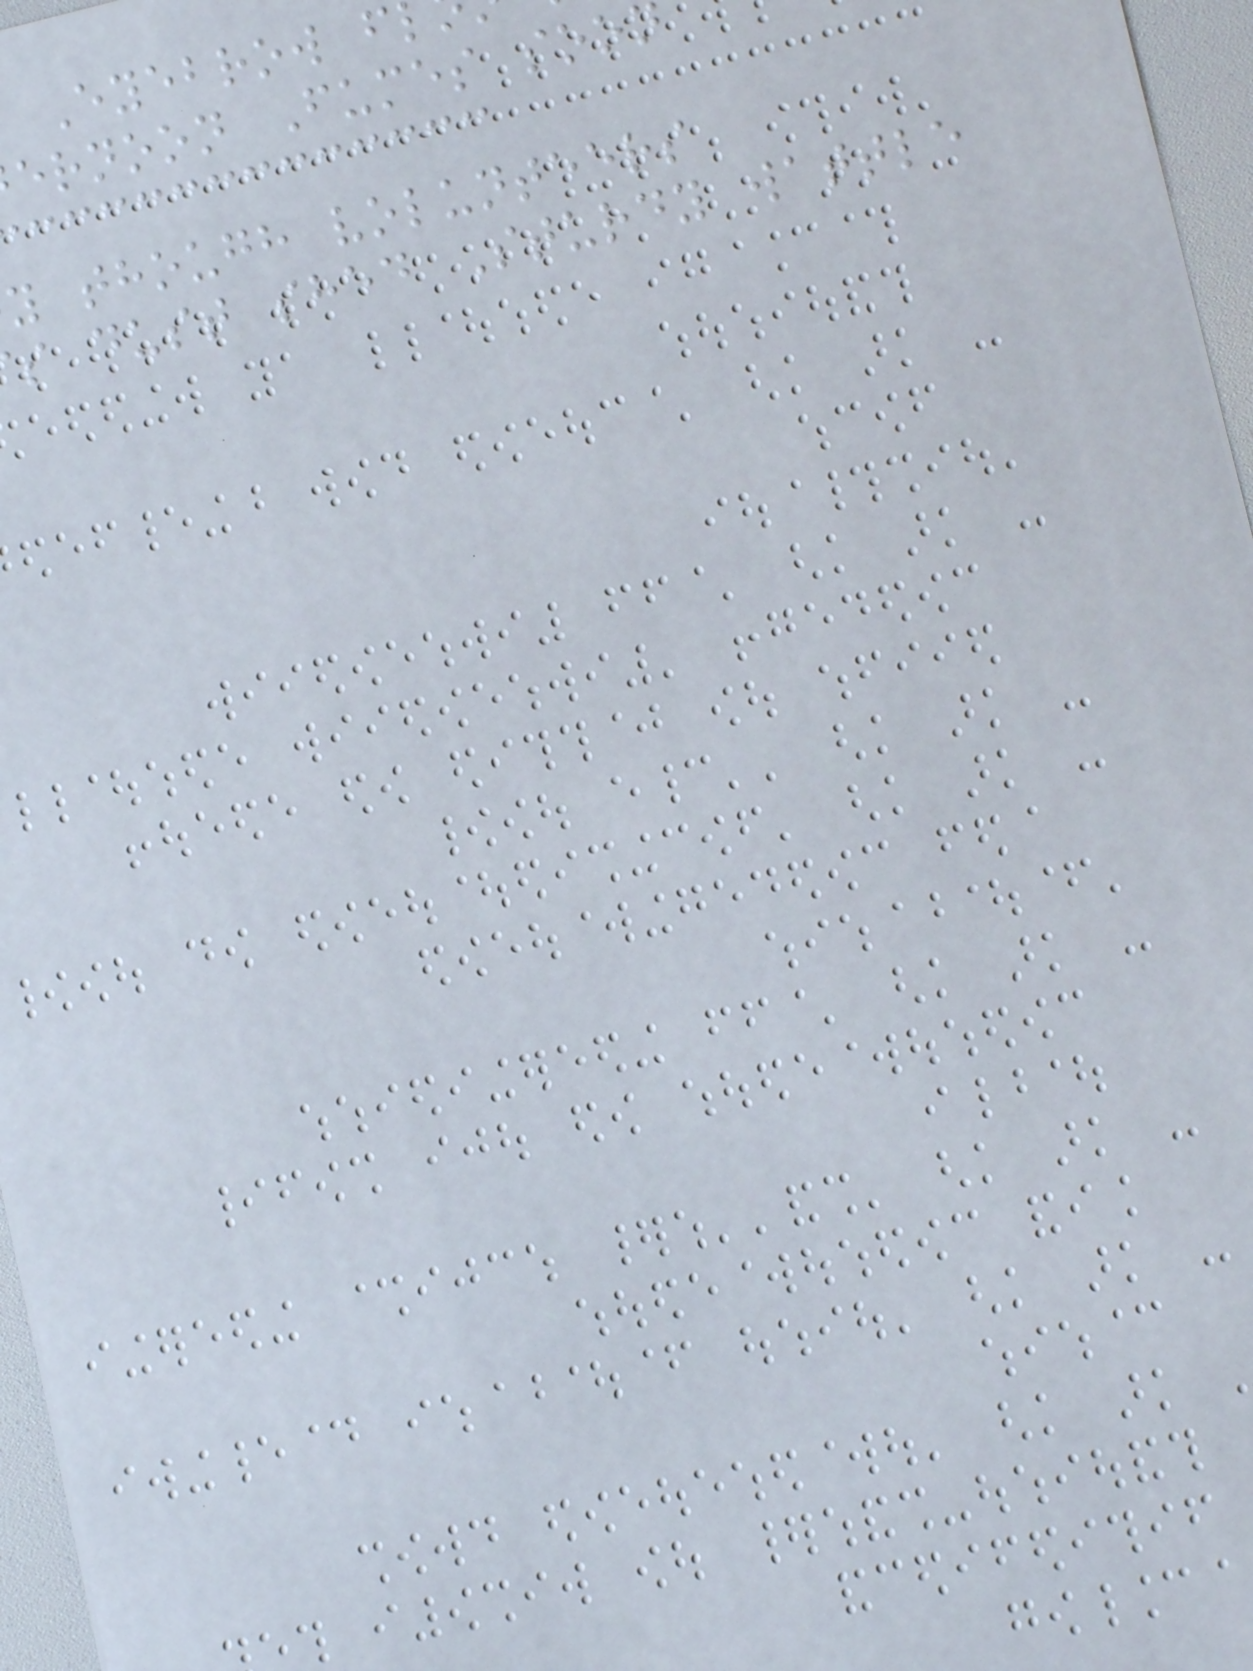Eyebrow f
ernoon Fumes soo
y though volunteers
s dust shed Sturdy wattle
